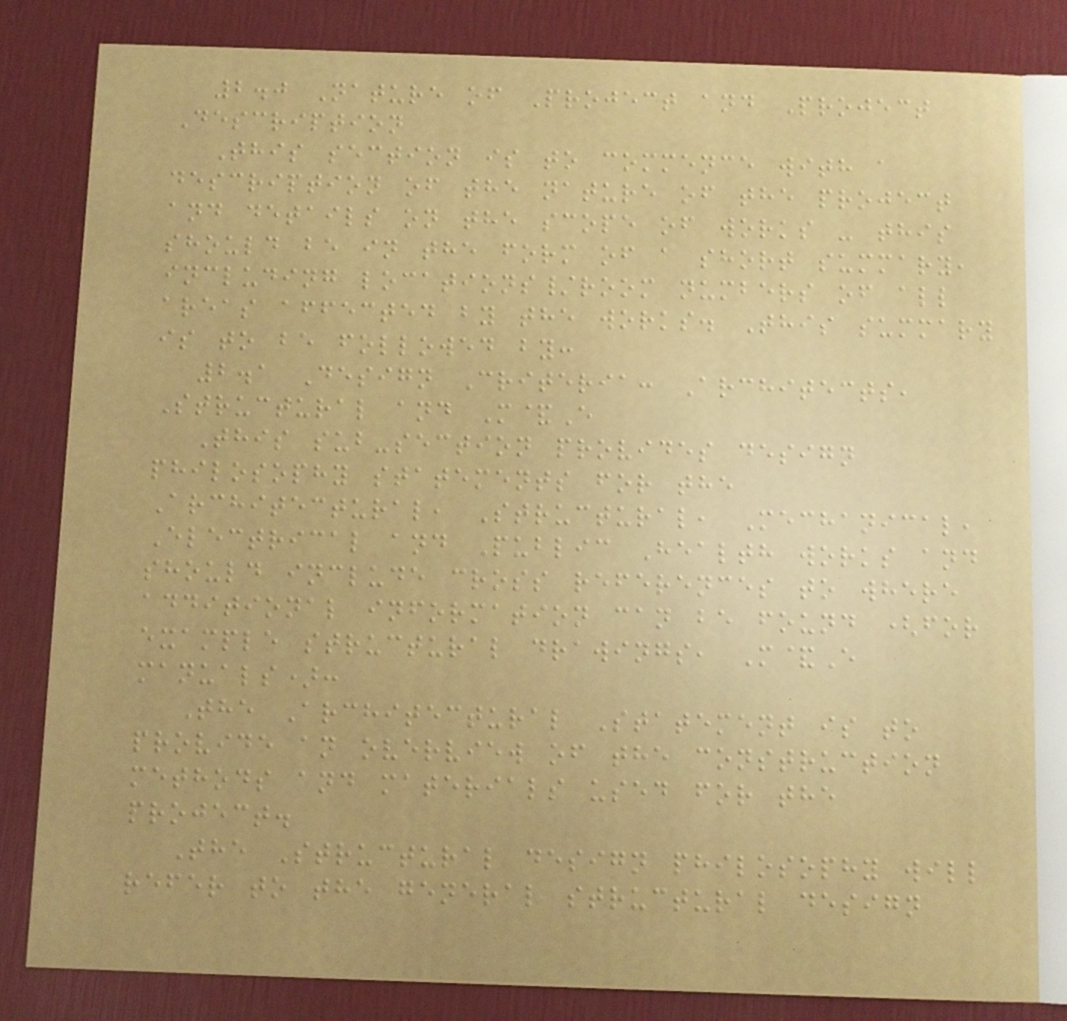2.0 Nature of Project and Project
Description
This section is to commence with a
description of the nature of the project
and details on the scope of works - this
should be in the form of a short summary,
including locations/room numbers of all
areas affected by the works. This summary
is to be followed by:
2.1 Design Criteria: Architects,
Structural and M&E
This sub-section provides design
philosophy statements for the
Architectural, Structural, Mechanical,
Electrical and Public Health works and
should include cross references to where
additional information can be found (for
example structural drawings, M&E
manuals):
The Architectural Statement is to
provide an overview of the construction
methods and materials used for the
project.
The Structural design philosophy will
refer to the general structural design
